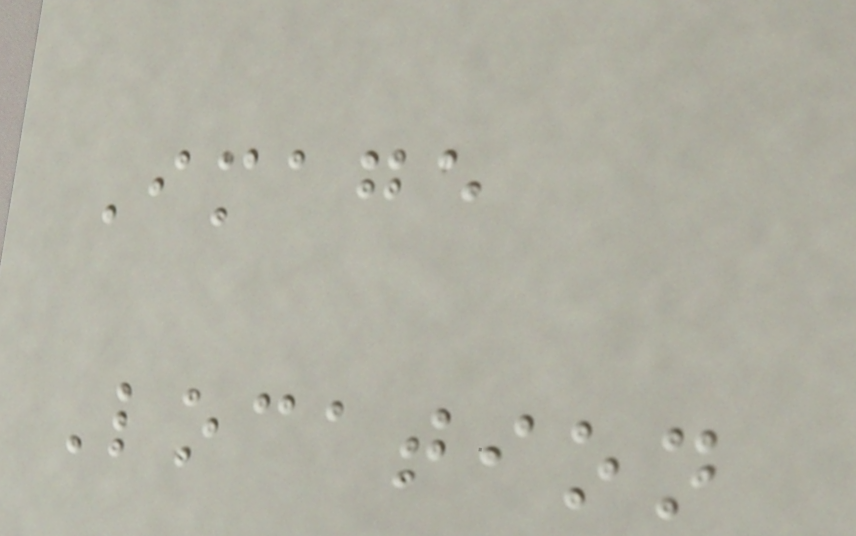Image
Location
